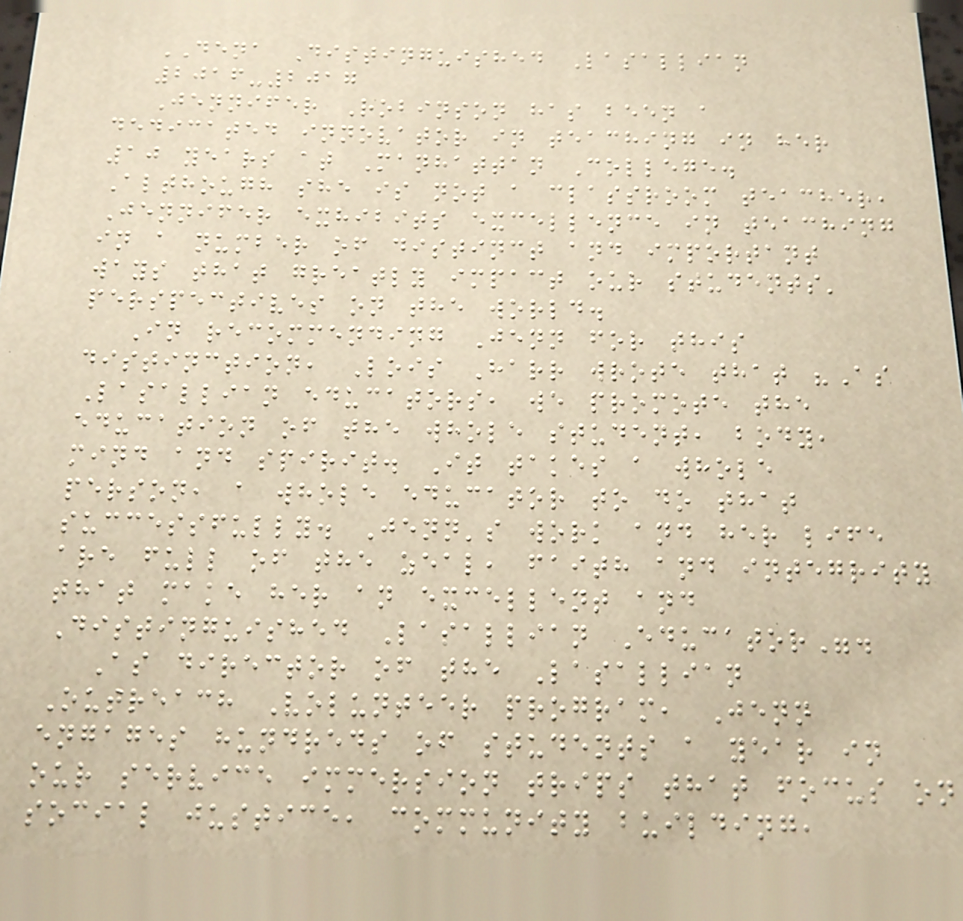DENA Distinguished Lasallian
2016-2017
Jennifer Robinson has been a
dedicated innovator in teaching in her
10 years at Manhattan College.
Although she is not a classroom teacher,
Jennifer exhibits excellence in teaching
in a number of distinct and important
ways that greatly impact our students'
perspectives on the world.
In recommending Jenn for this
distinction, Lois Harr wrote that "As
Lasallian educators, we promote the
education of the whole student, body,
mind and spirit. It takes a whole
person, a whole educator to do that
successfully. Jenn's work and her life
are full of the zeal, faith and integrity
that make her an excellent and
Distinguished Lasallian Educator".
As director of the Lasallian
Outreach Volunteer program, Jenn
engages hundreds of students a year in
our service immersion trips that focus on
social justice, community building,
